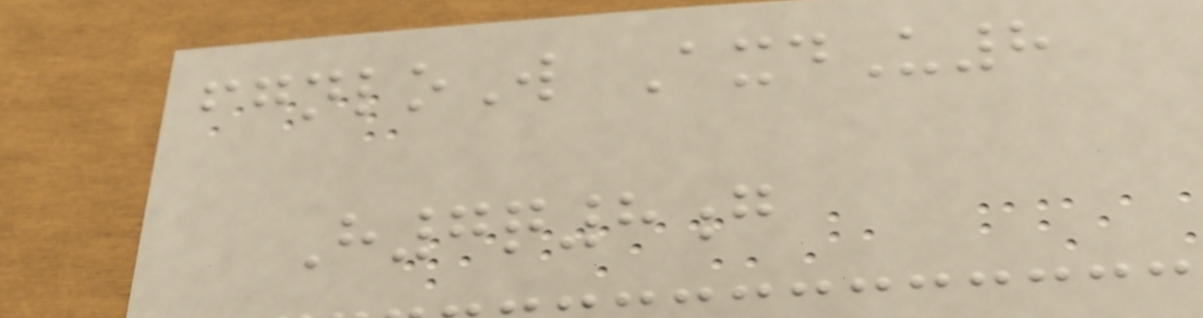fgnloW AxdU8
H7q8g
